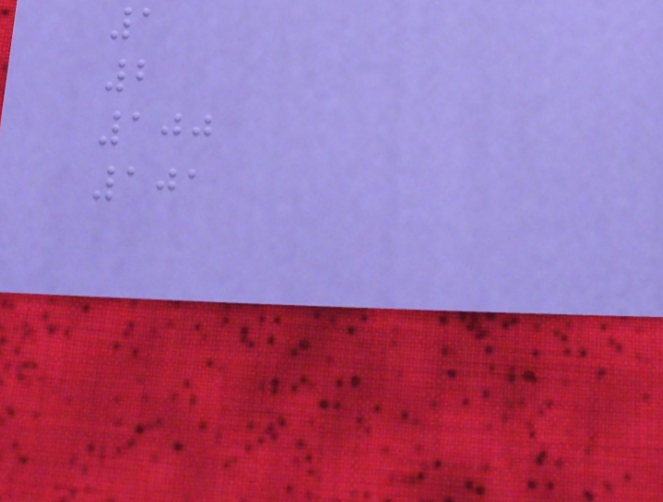1
2
100
101
